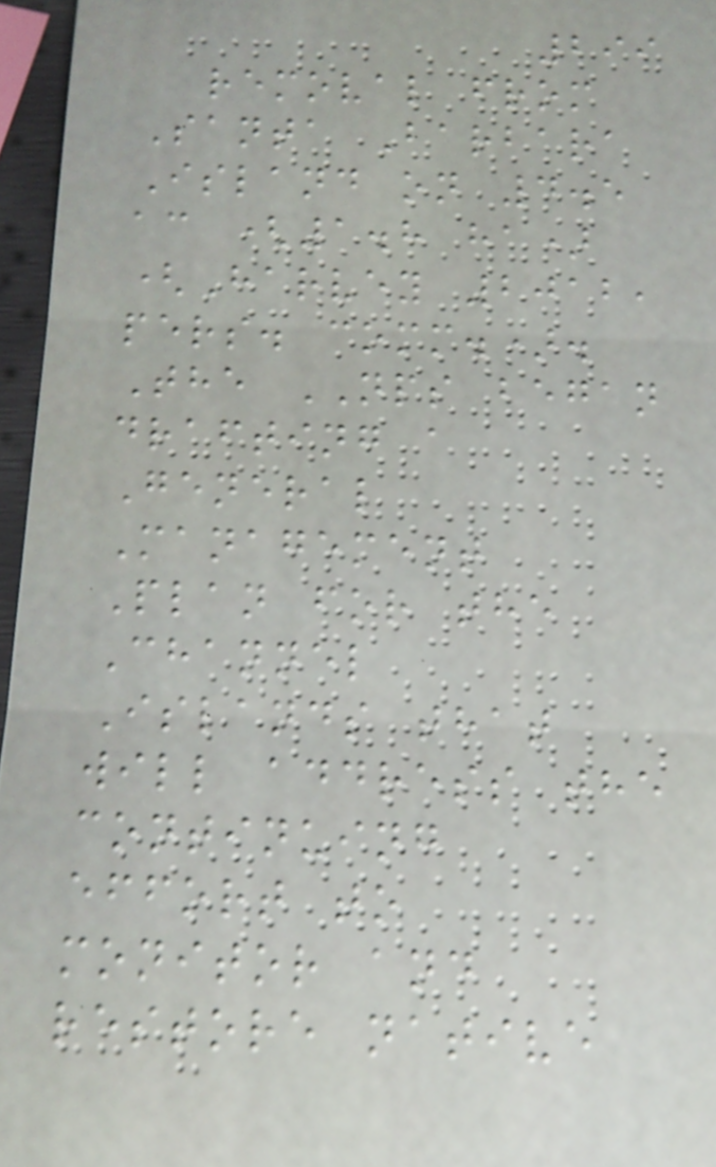299
removal from
Santa Barbara
Island on 4.5
ac (1.8 ha)
(Harvey 2012,
pers. comm.).
The NPS began
drafting a
General
Management
Plan for the
Channel
Islands that
will address the
continuing
effort to
monitor and
restore native
